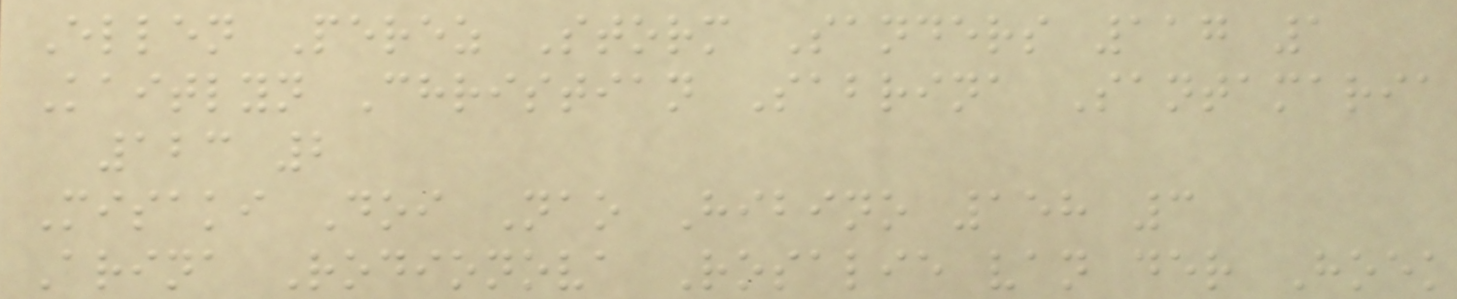Ellen Perez Storm Sanders 117 1
Kaitlyn Christian Sabrina Santamaria
123 2
Misaki Doi Nao Hibino 158 3
Arina Rodionova Rosalie van der Hoek
